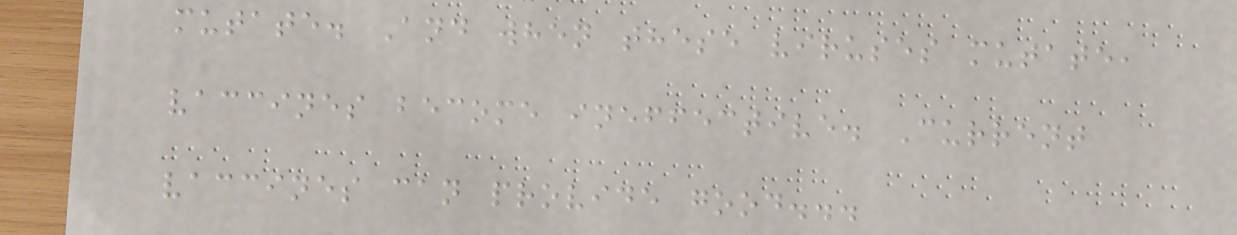mutate. And when these viruses mutate,
vaccines become ineffective. Current
vaccines can provide good...
